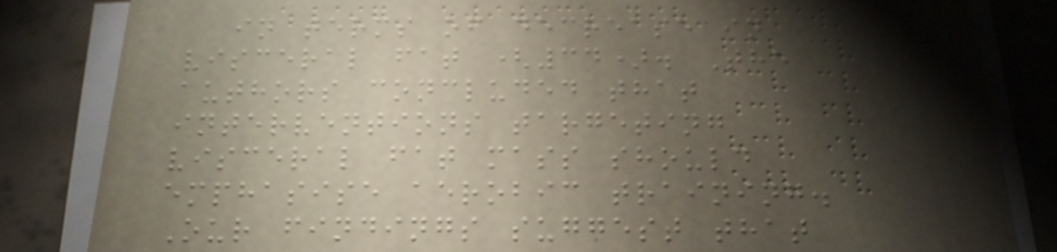in terms of decrease in
visceral fat (34). The
authors concluded that
interventions targeting
visceral fat mass should
emphasise aerobic training.
Our findings suggest that
